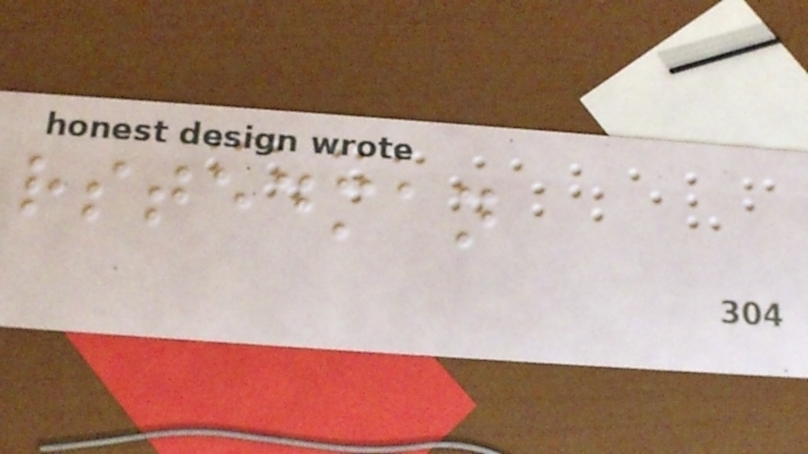rstedman
